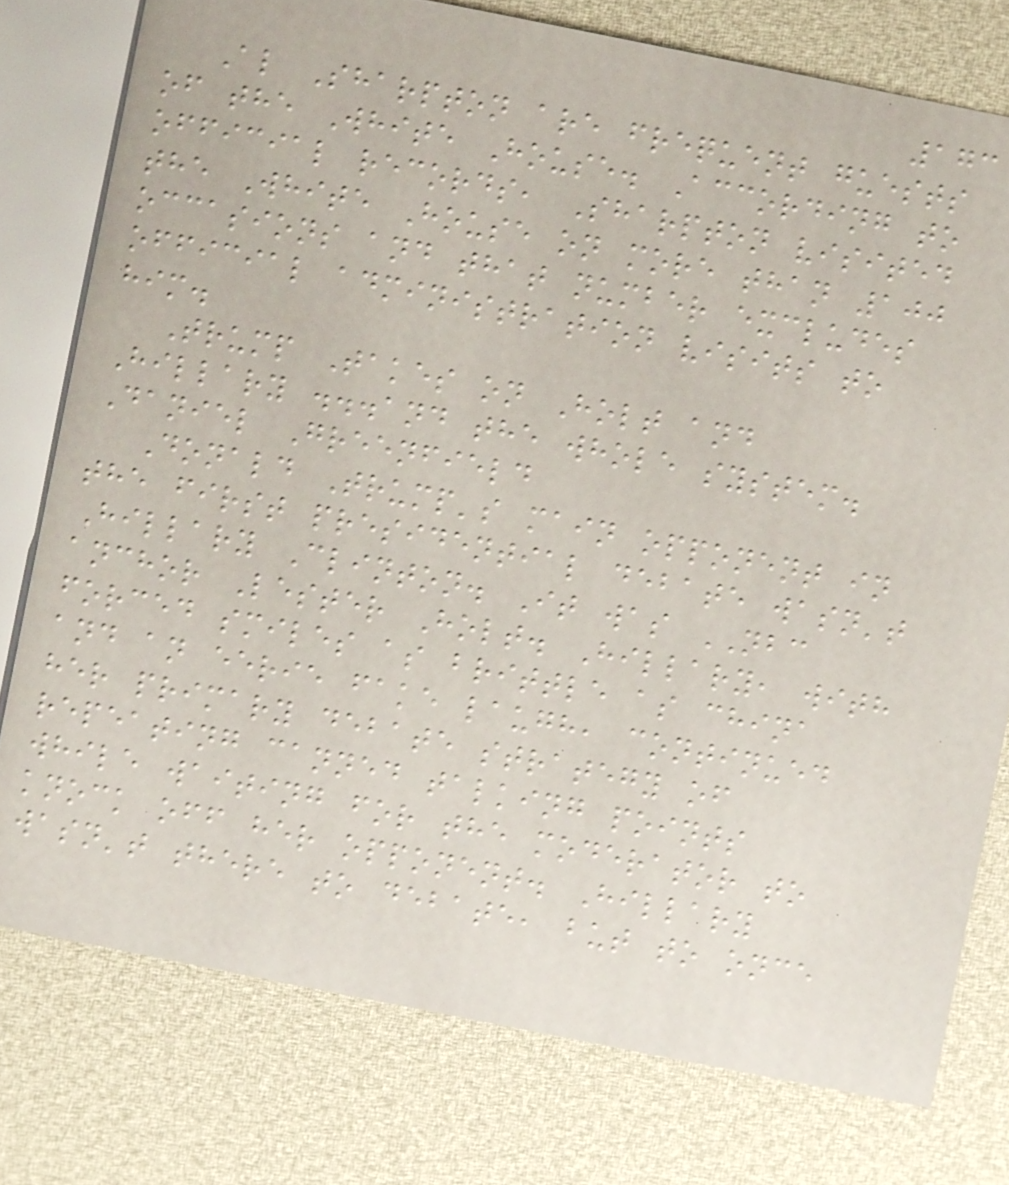173
Al Sharpton are frequent guests
of the White House. According to
official records, Sharpton visited
the White House on more than 100
occasions and that number excludes
official administration visits to
him.
Trump Takes on Holt and
Hillary ...and the whole system.
Daniel Greenfield
Donald Trump's main opponent in
the first presidential debate wasn't
Hillary Clinton. It was NBC
anchor Lester Holt. Hillary, with
forced smiles as brittle as china
and an eerie fake laugh, continued
her primary debate strategy of
repeating canned talking points
while waiting for the moderator to
knock off her opponent. Hillary
wasn't there to debate, but to once
